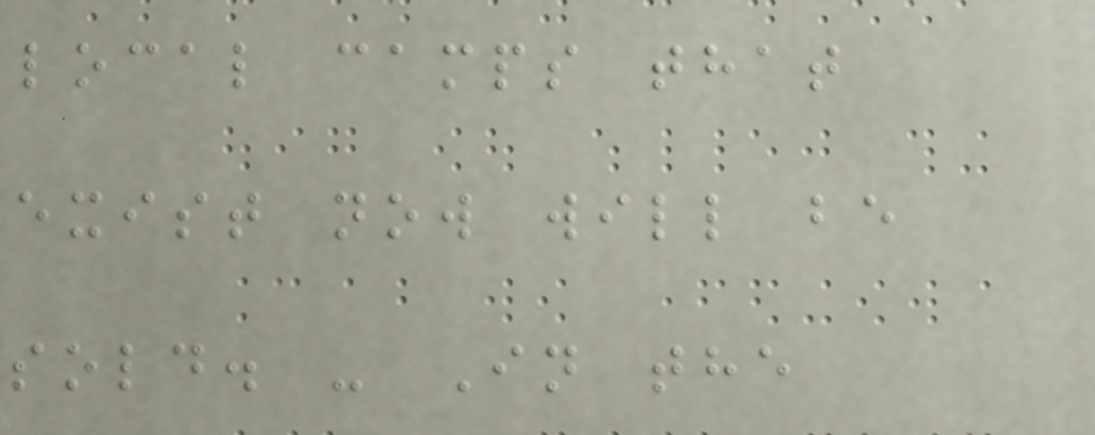local camps that
exist now will be
sold. - In the
